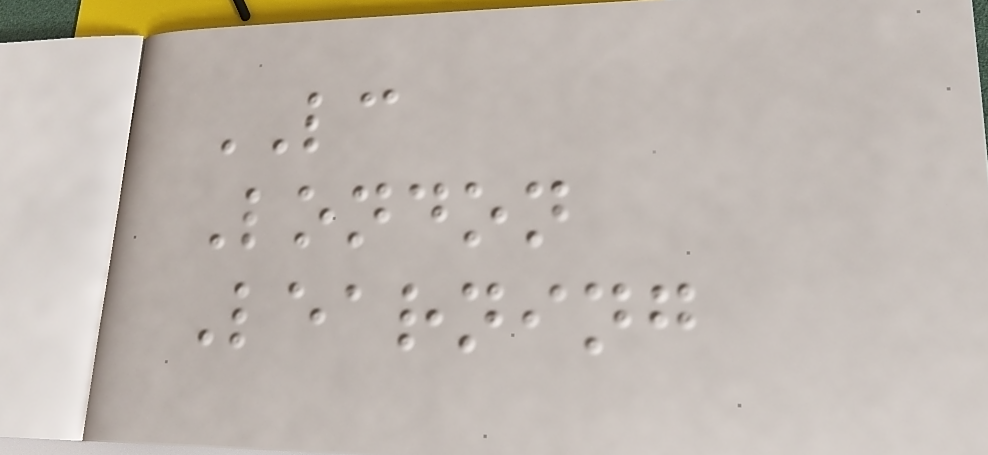LC
London
Learning
